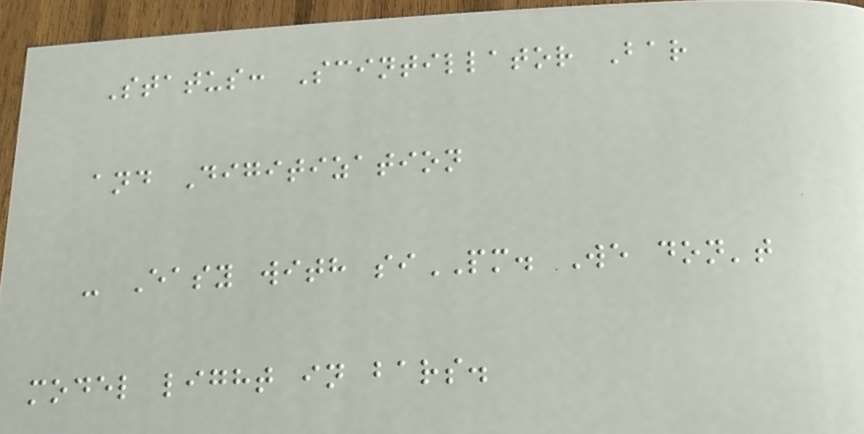Status: Scintillator Bar
and Digitization
- Easy with siPM. We don't
model light in bars.
